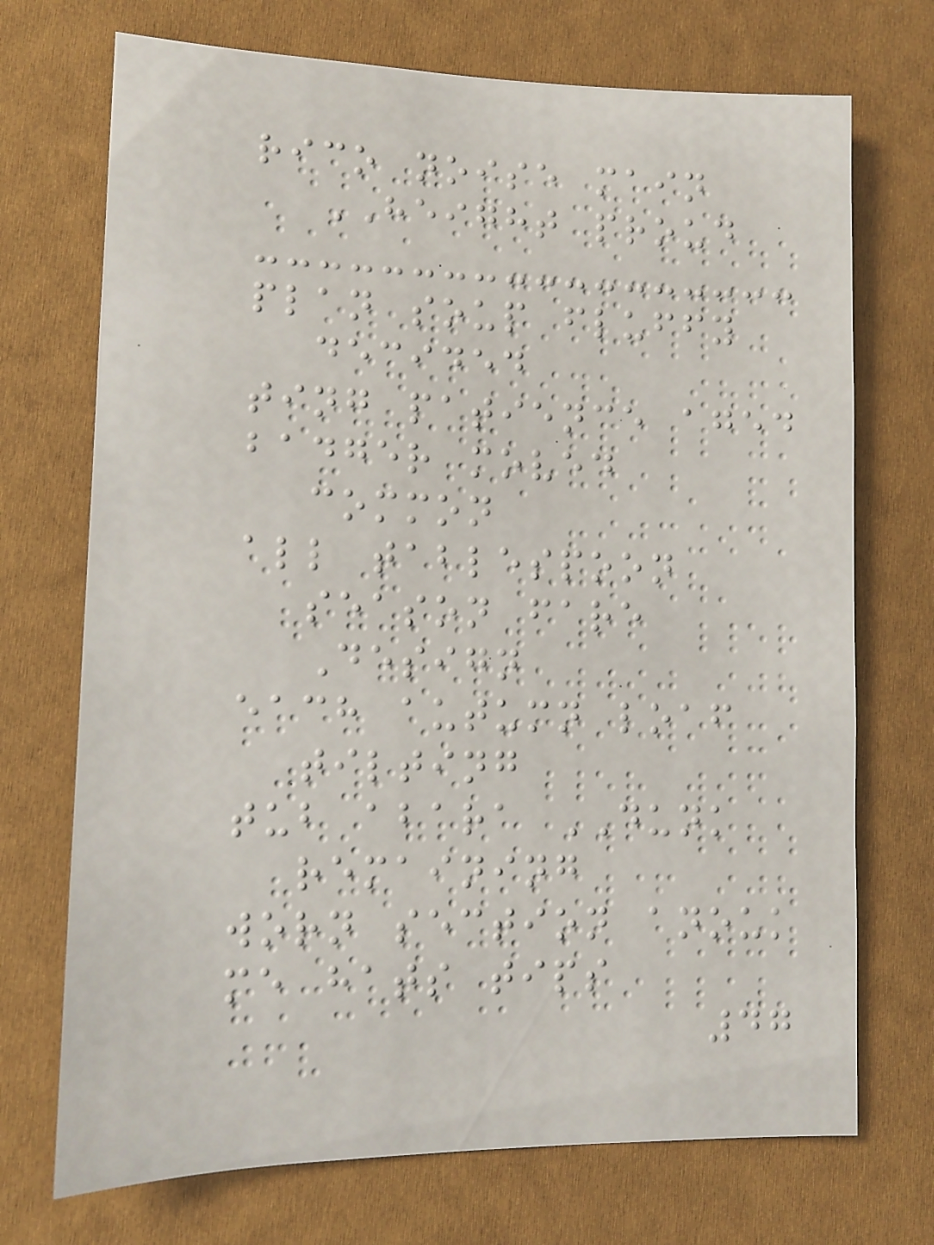rico noise main
HEIGHT proud
plan soup fluffy
decided
ting patience aged
badger moved
common
all tablespoon
season fare
Design
each autumn loaf
tilting
tub abara DUNK
remaining
worn section anouk
me hats tips
47
